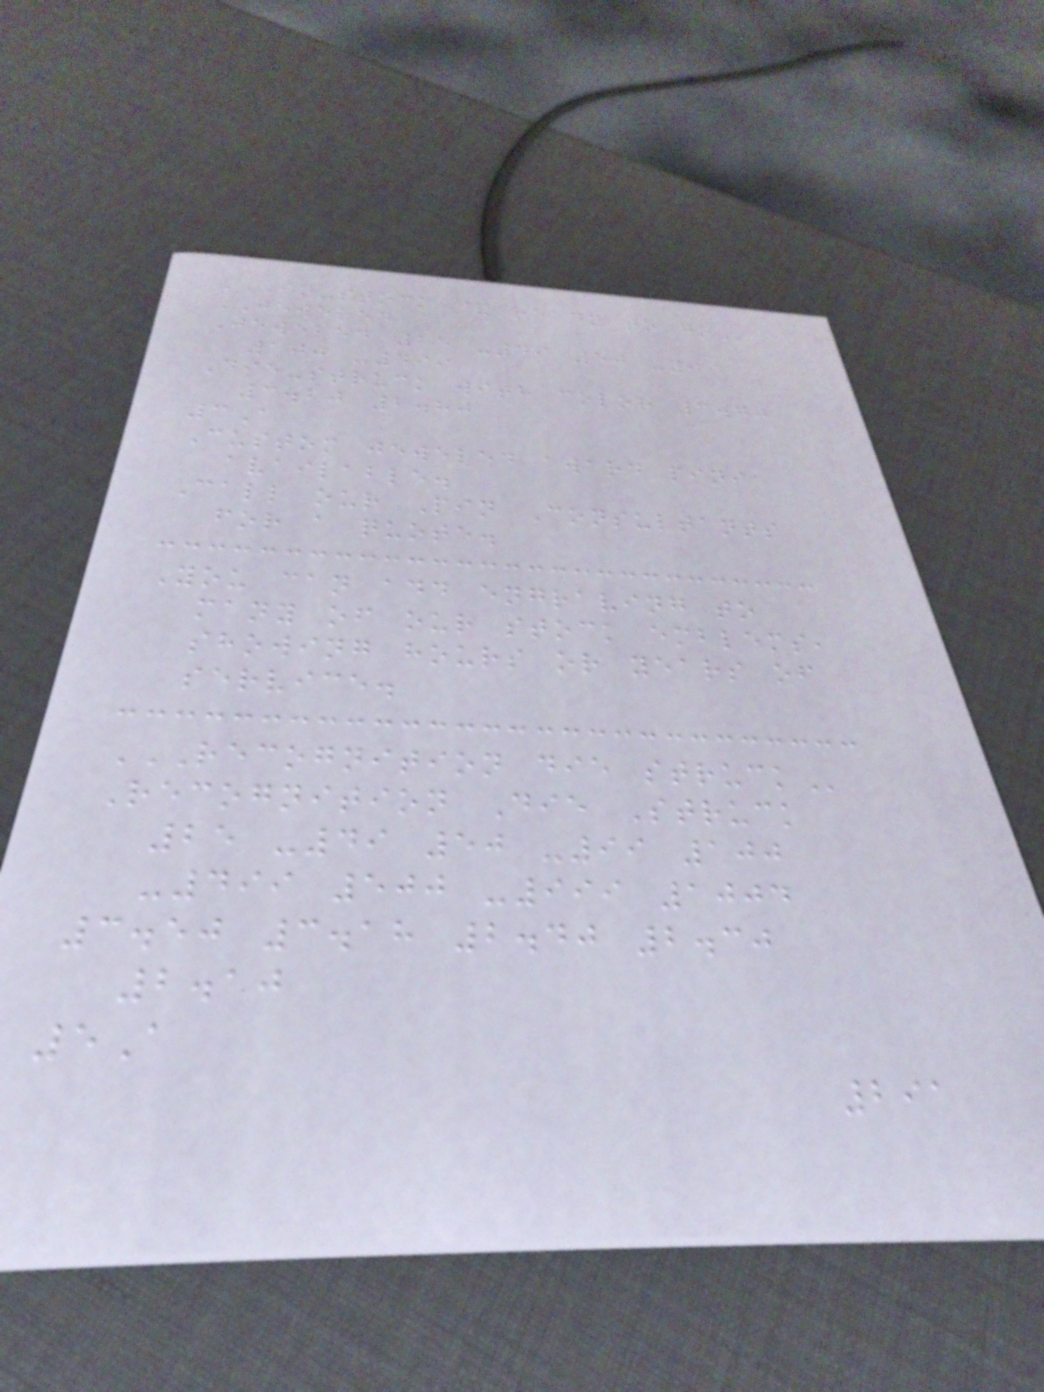IN-STOCK & READY TO GO
JEWELED
Jeweled 25 -49 50 -99
100 -499
Die-struck with color 3.70
3.20 2.80
3A
Custom jeweled award pins
available.
Call our Pin Consultants
for a quote.
You can add engraving to
many of our stock emblems,
showing hours or years of
service.
RECOGNITION DIE STRUCK
Recognition Die Struck
25 -49 50 -99 100
-499 500 -999 1004
3.50 3.18 2.40 2.30
2.10
5A
291
